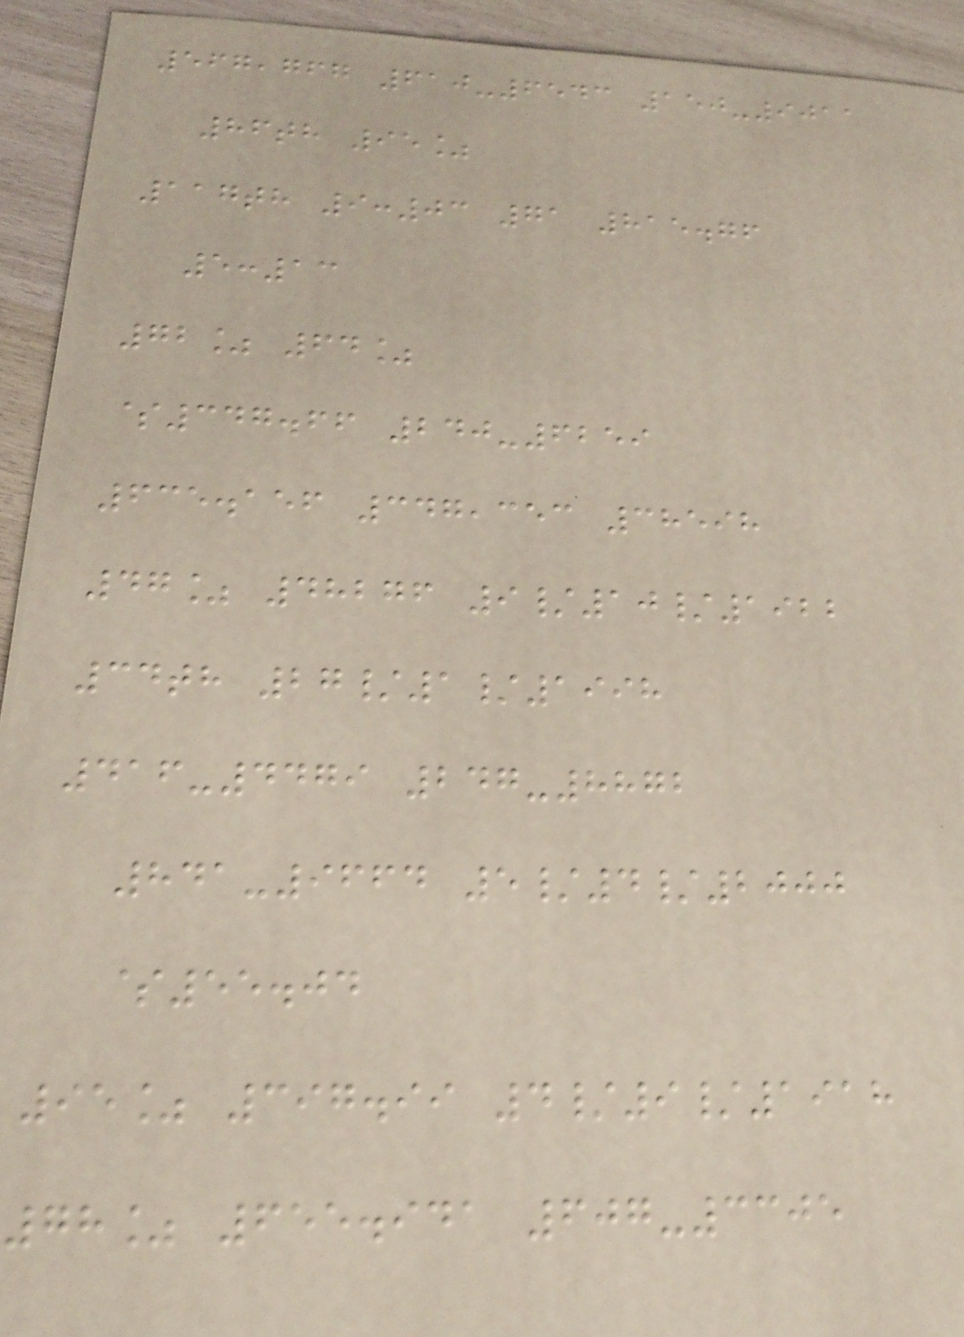567,767 610-6543 150-9011
86th 95%
117th 9:03 71 815.76
5:13
72% 64%
$347.66 240-6259
635.156 347,353 38598
47% 48276 9/10/1922
34th 27/1/1998
416-4479 247-8872
841-9664 5/4/2000
$55.04
95% 397.99 4/9/1918
78% 655.941 607-3305
